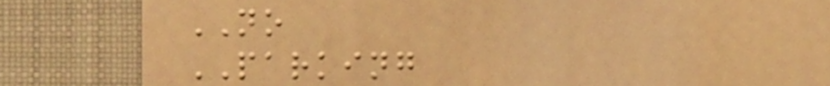NO
PARKING
